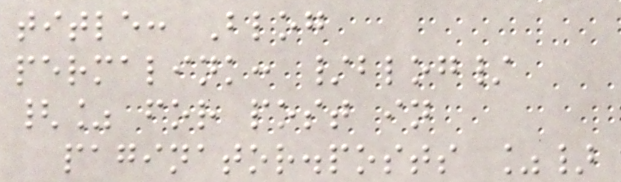title: Blog
permalink: /blog/
{% for post in
paginator.posts %}
